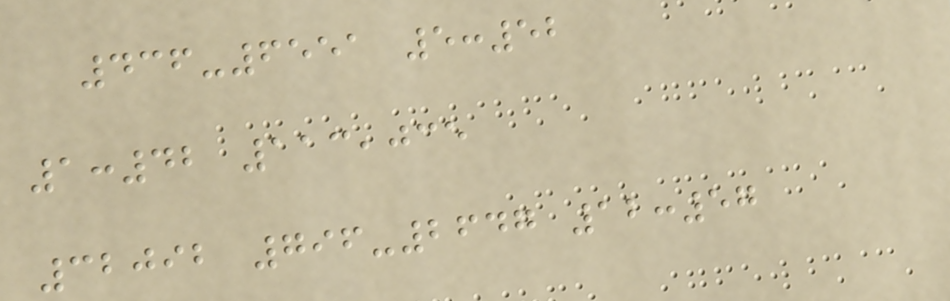436-6551 5:52
1:42 113,035
32092 796-2647 12:57
